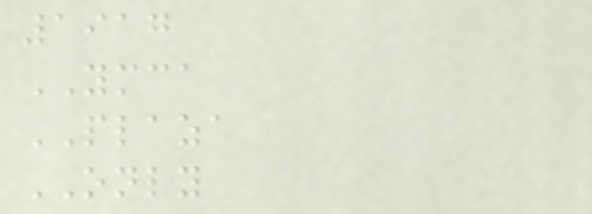1917
YMCA
PLAZA
ONLY
